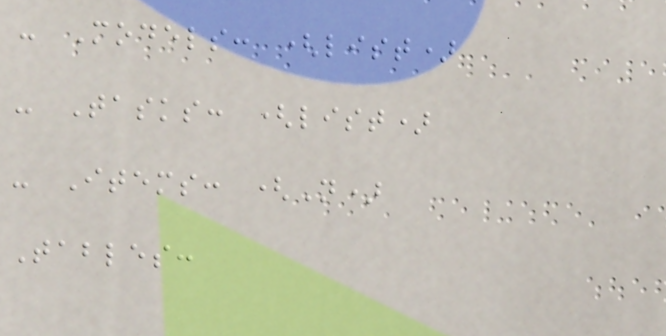- Models: (list)
- Tasks: (list)
- Items: (N)
Tables:
